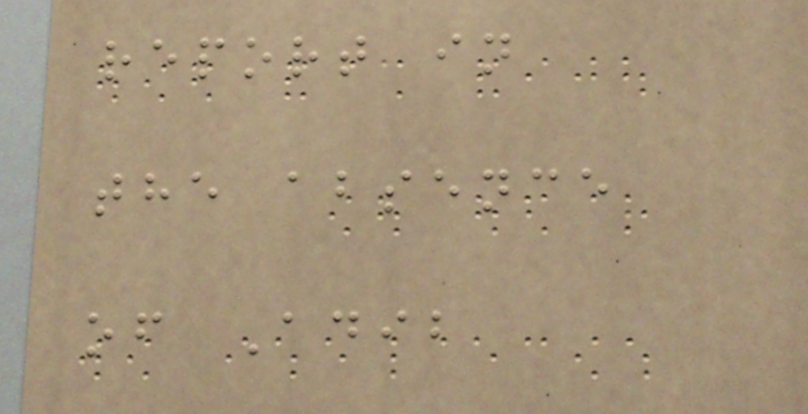report in
the absence
of Adib
